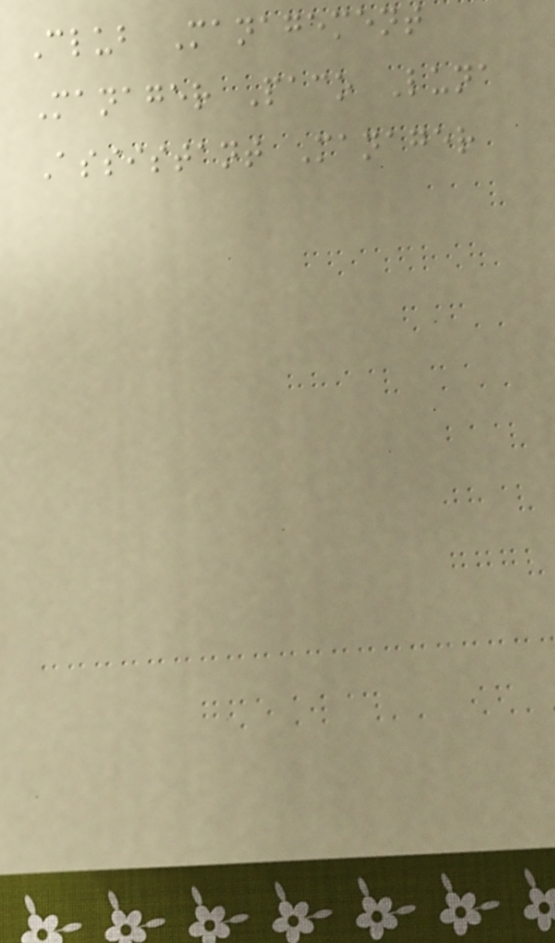Club Management
Manager Paco Luna
Assistant Manager
